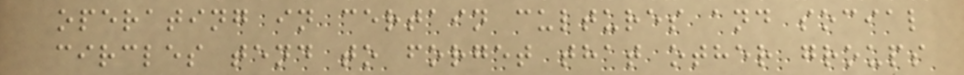operating in certain cultures and social
circles tend to forget that other groups
